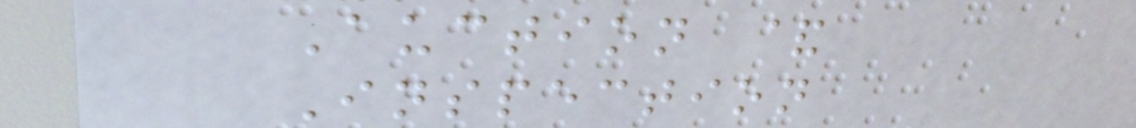Auction &
Inspection
